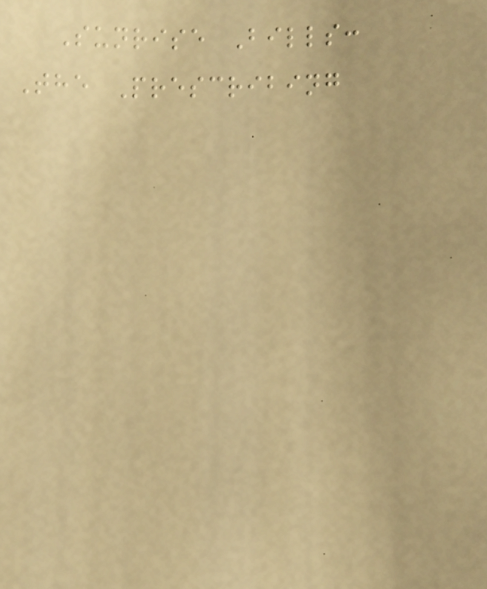Sunrise Bills:
The Prescribing
